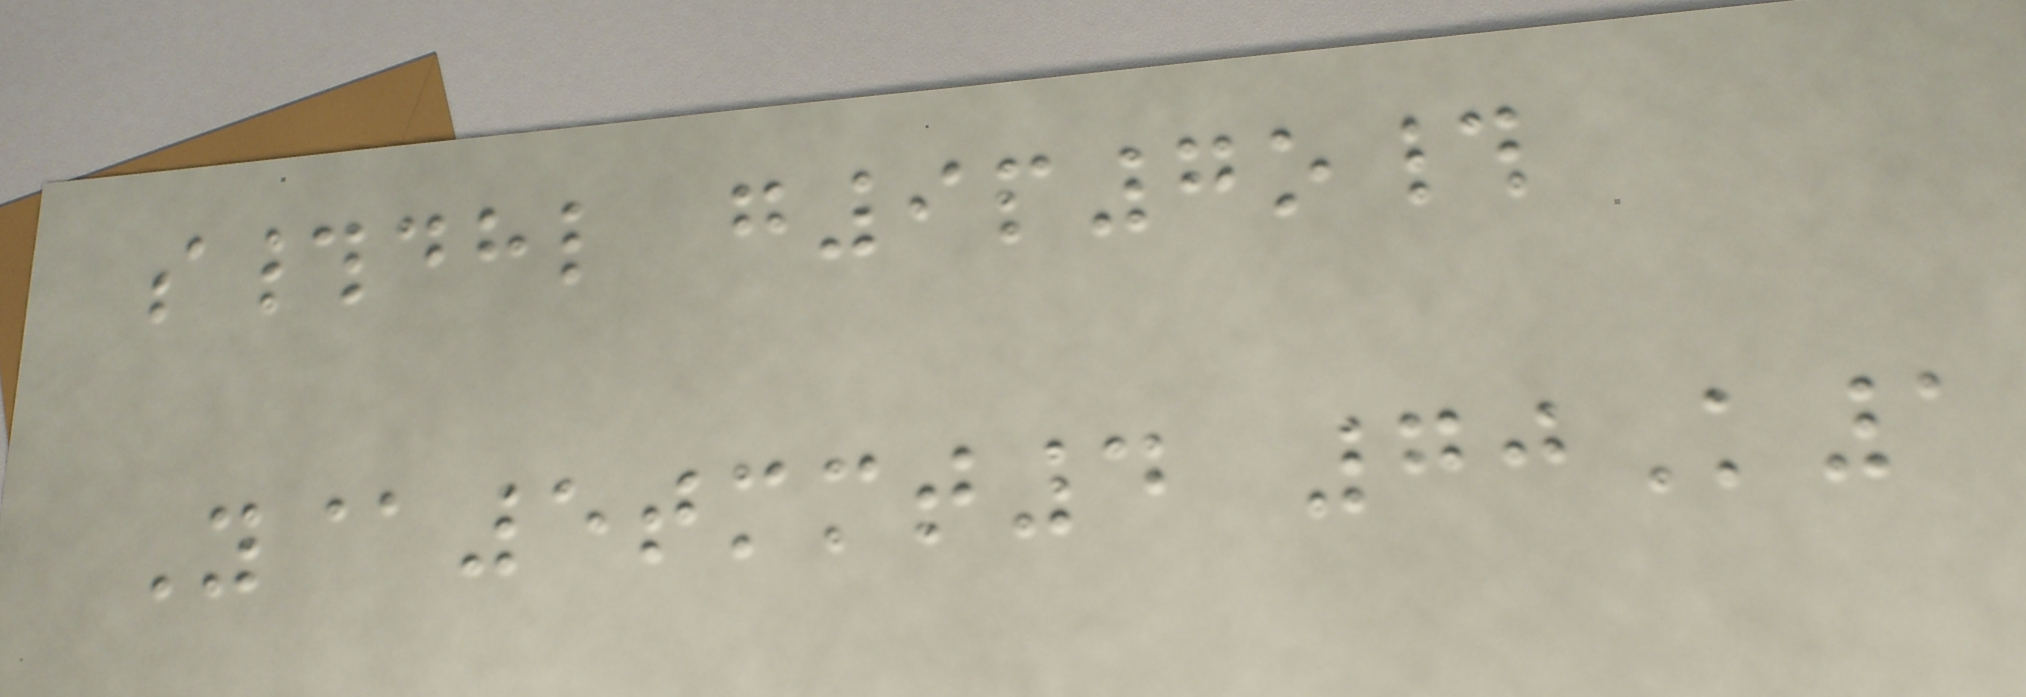s#dhl g9p7o#
Y@5tmmt4 70K1
